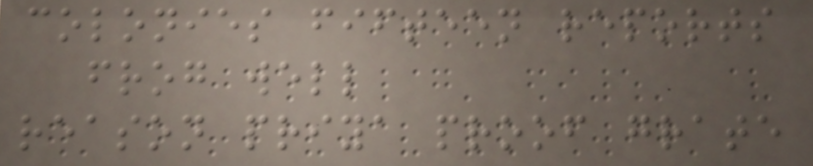colonies fifteen reports
frog well
reason priya proof grate
